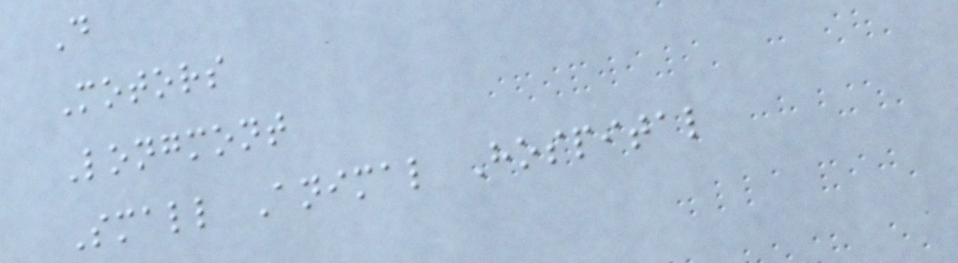D
Motors
Longmont
Small Animal Hospital
